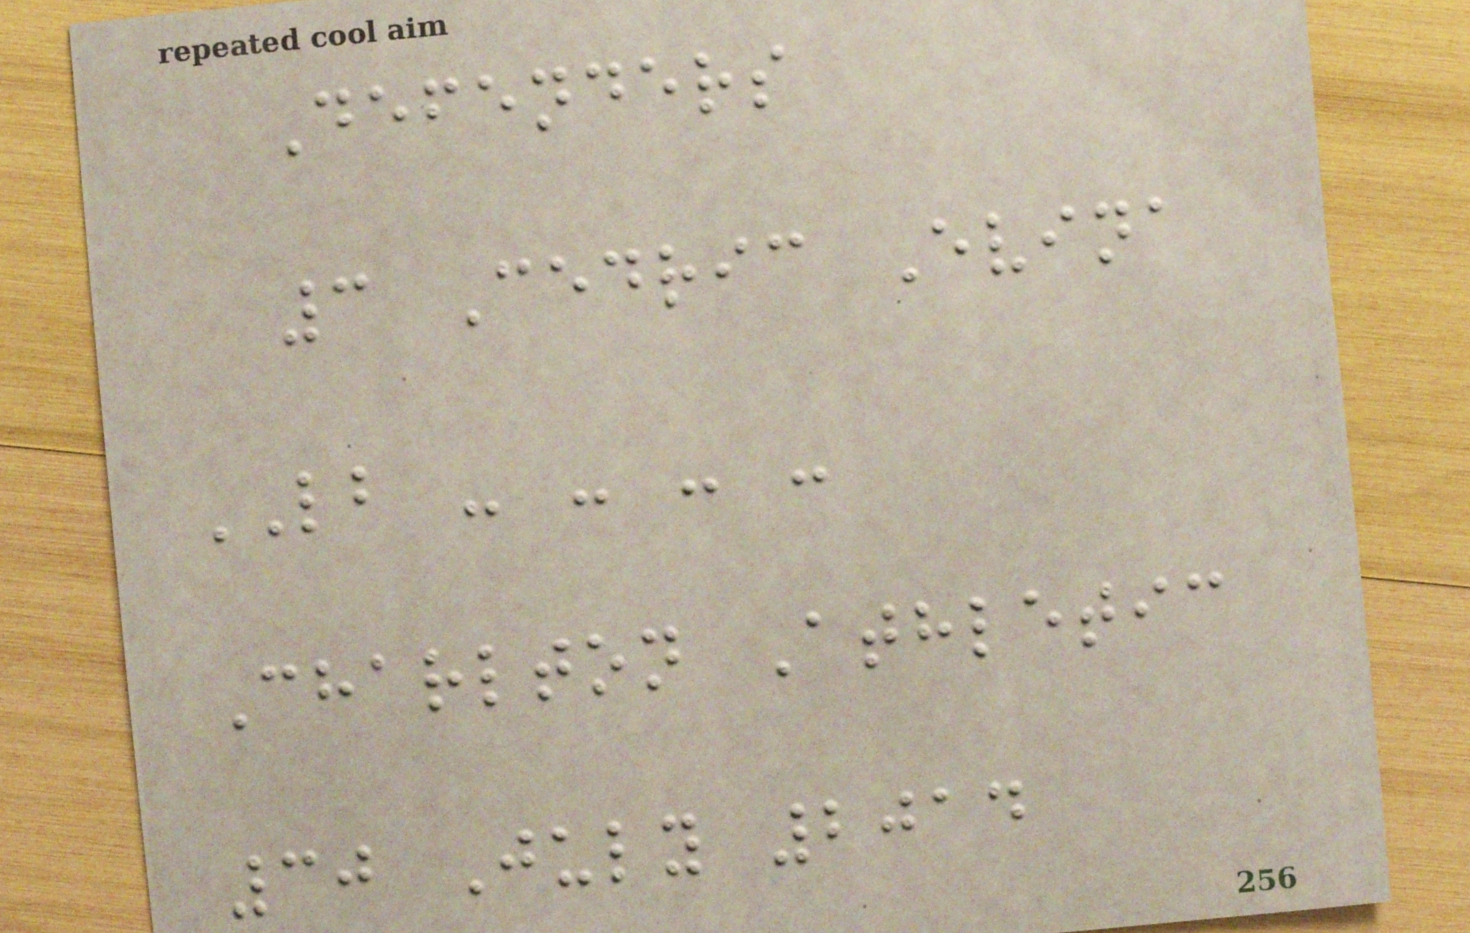Defenders
3 Cedric Evina
LB - - - -
Charlton Athletic
30 July 2014
